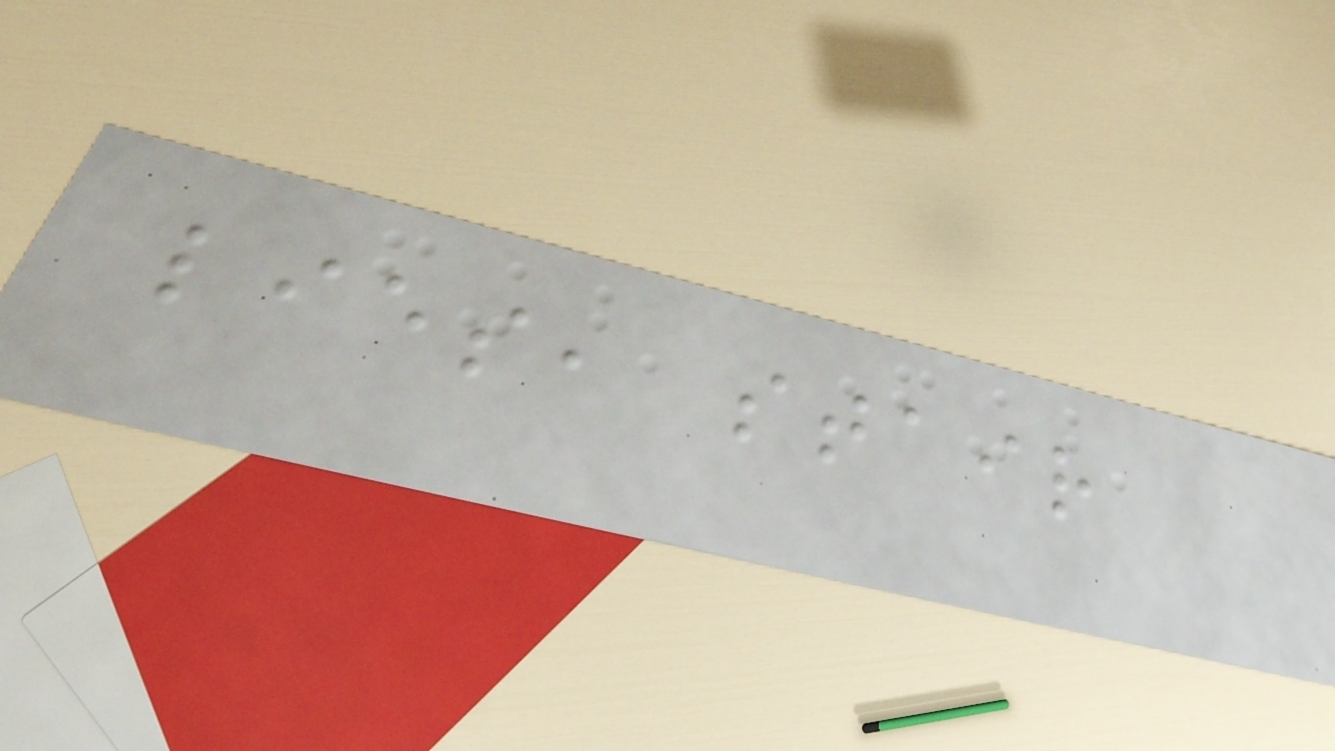lies, stair
